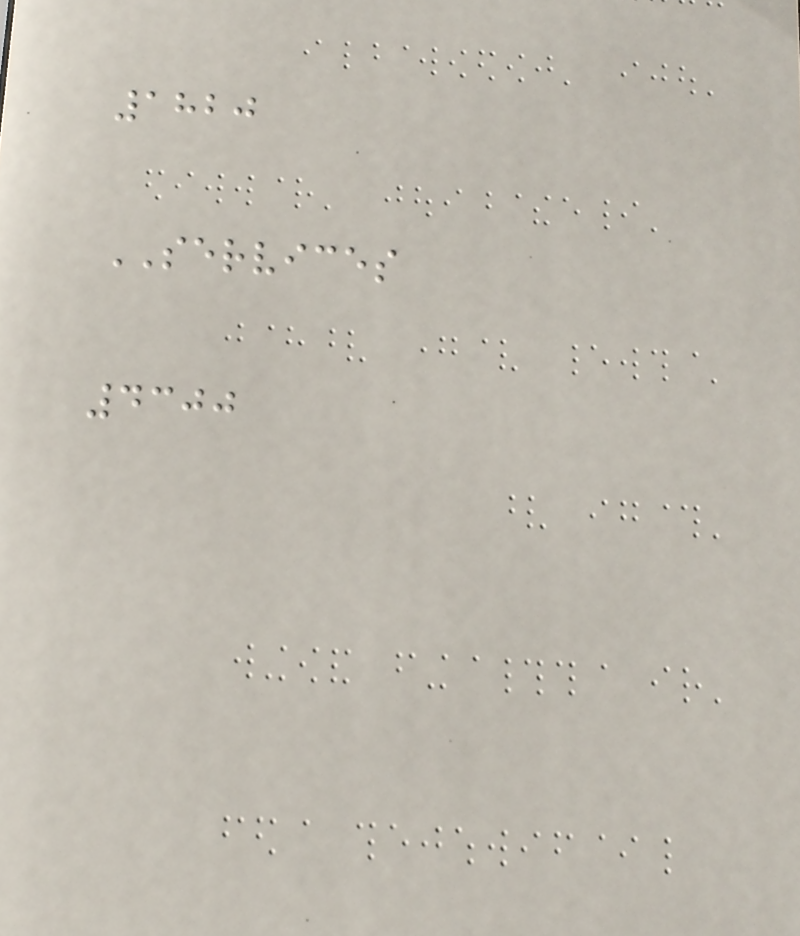1820
SERVICES
4300
